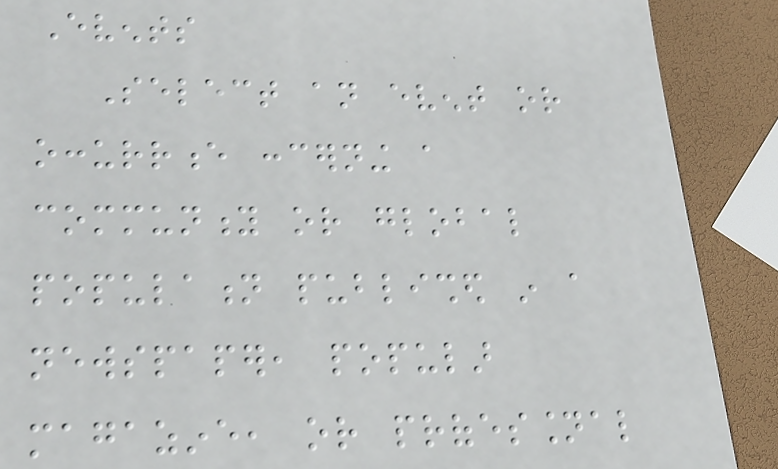Events
Select an event or
occurrence concerning a
community or global
population published in a
newspaper, popular
magazine, or professional
